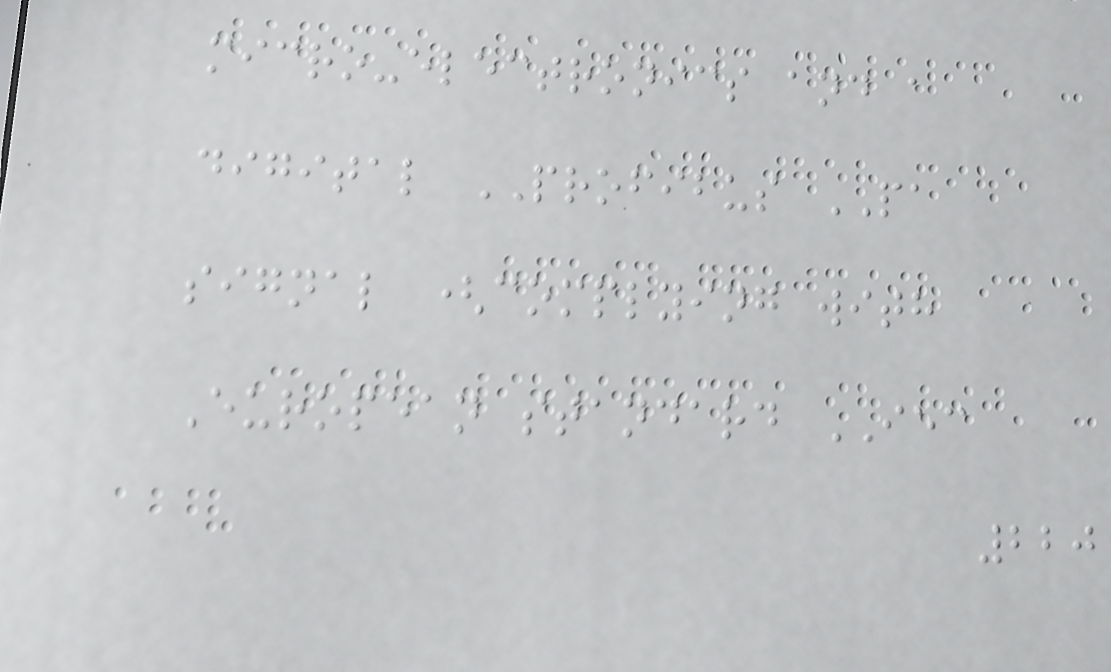micro-electronics and a
digital PROFIBUS PA
signal (complying with
European standard IEC
220
